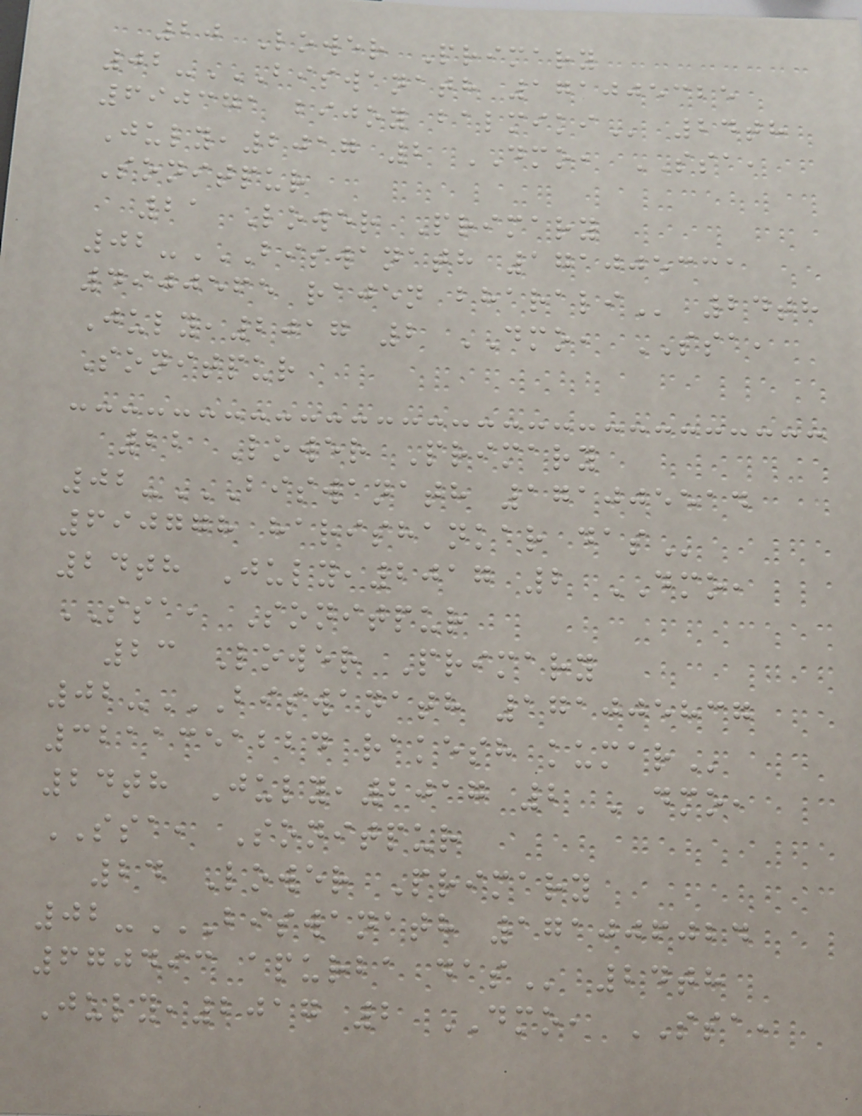20 Lower Primary
02-BISWANATH 171005325
690371 BIJOY BALMIKI 24th
July,2017 2 DMO, SSA,
Sonitpur
21 Lower Primary
02-BISWANATH 171005331
4900565 RAJEN BHARALI 24th
July,2017 2 DMO, SSA,
Sonitpur
22 Lower Primary
02-BISWANATH 171005514
690778 HARISHANKAR DAS
24th July,2017 2 DMO,
SSA, Sonitpur
23 Lower Primary
02-BISWANATH 171005837
3211351224 RAKESH KUMAR
24th July,2017 2 DMO,
SSA, Sonitpur
24 Lower Primary
02-BISWANATH 171006024
670493 APURBA DAS 24th
July,2017 2 DMO, SSA,
